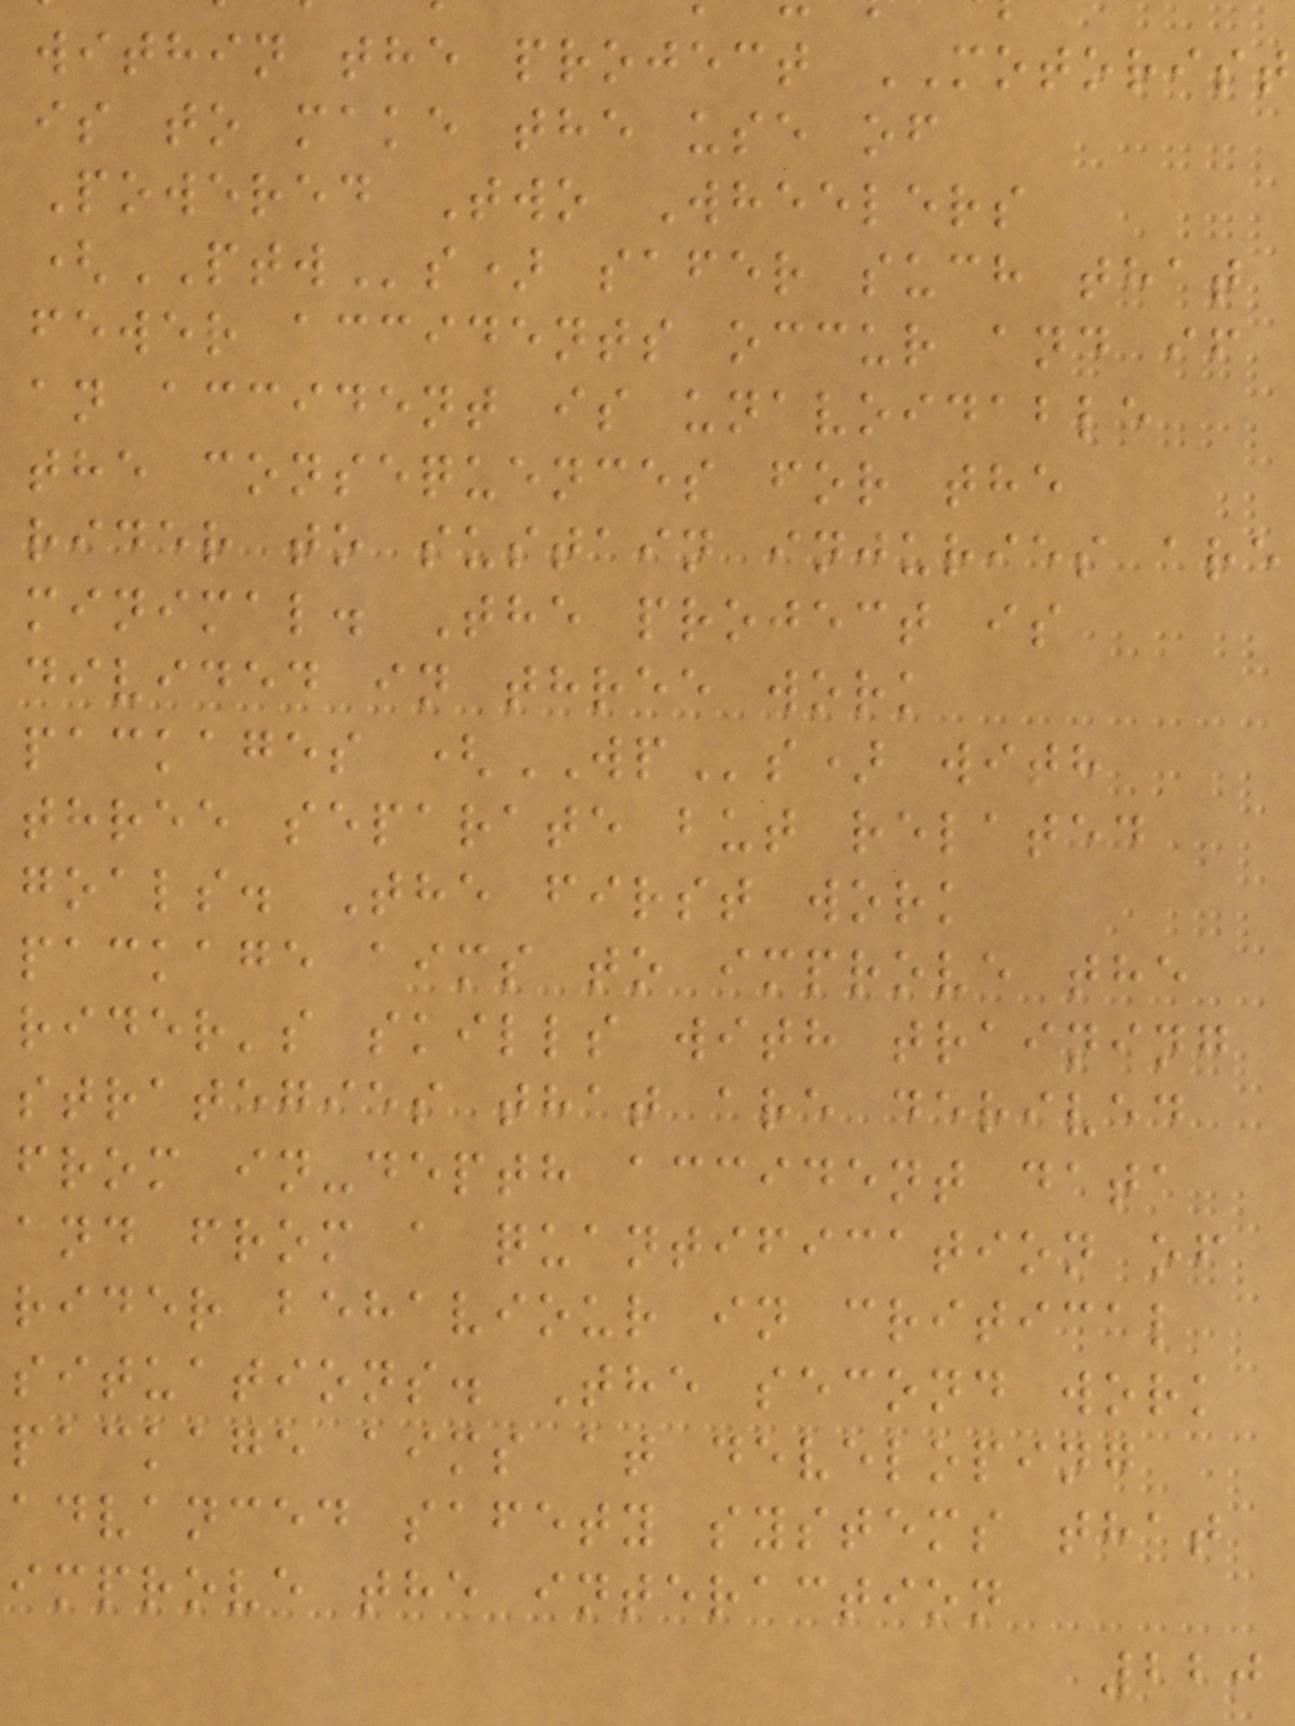within the project MOTORIST
is to make the use of
Powered Two Wheelers
(PTWs) safer such that
fewer accidents occur and if
an accident is unavoidable
the consequences for the
rider to sustain injuries are
minimal. The project is
divided in three work
packages (WPs) with
three separate but related
goals. The first work
package aims to improve the
rider's skills with training
strategies that are derived
from in-depth accident data
and from a quantification of
rider behaviour in critical
situations. The second work
package aims at developing
advanced safety systems that
improve the interaction
220
